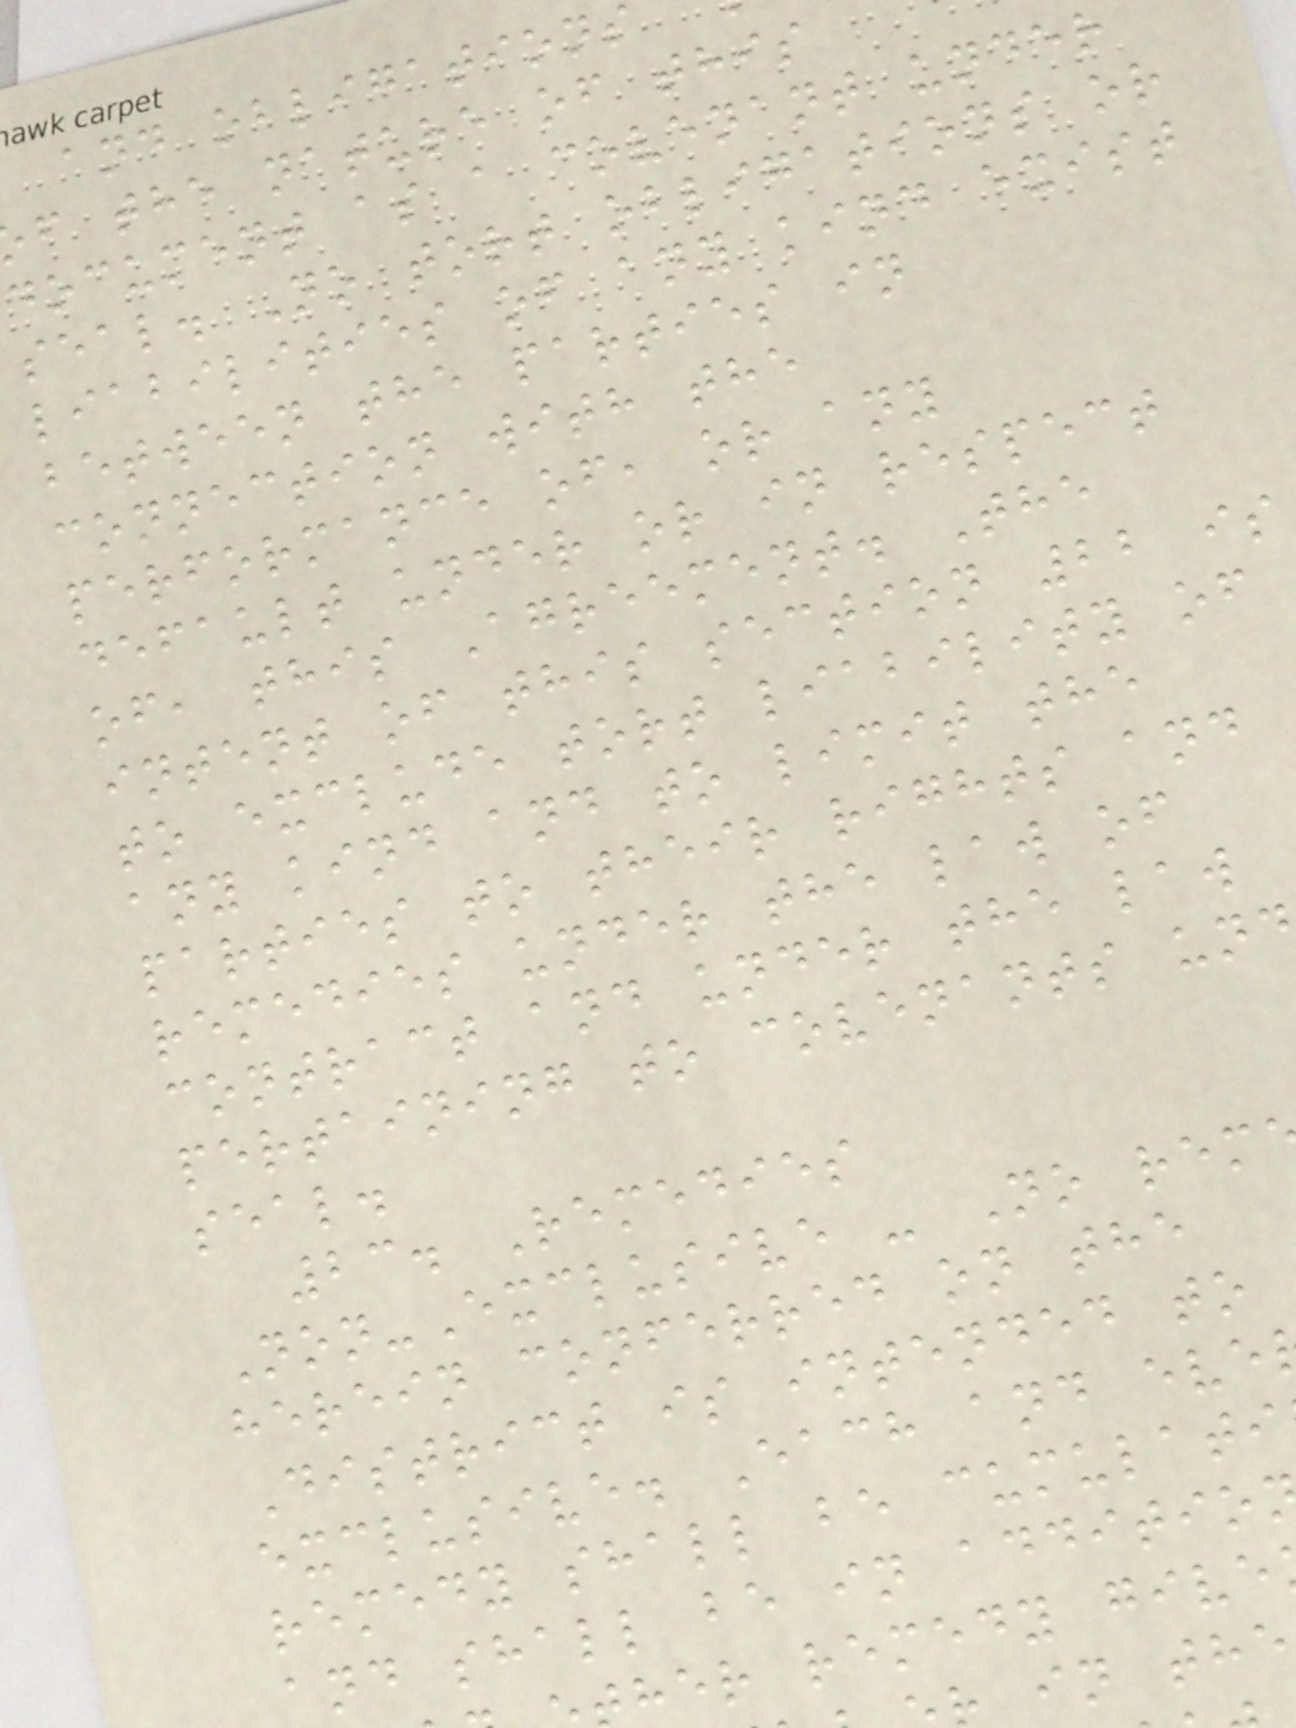and obligations
f the nature of this
document as a covenant under
seal. No tort obligations or
liabilities of any kind exist
between the parties in
connection with the
performance of, or any
default under or in respect
of, this Agreement. The
intent of this section 22 is
to exclude tort liability of
any kind and to limit the
parties to their rights and
remedies under the law of
contract and under the law
pertaining to covenants und
seal.
23. Remedies
Non-Exclusive - No rem
herein conferred on the
District is intended to
exclusive. Each and eve
remedy shall be cumulati
and shall be in additio
her remedy give
in the
